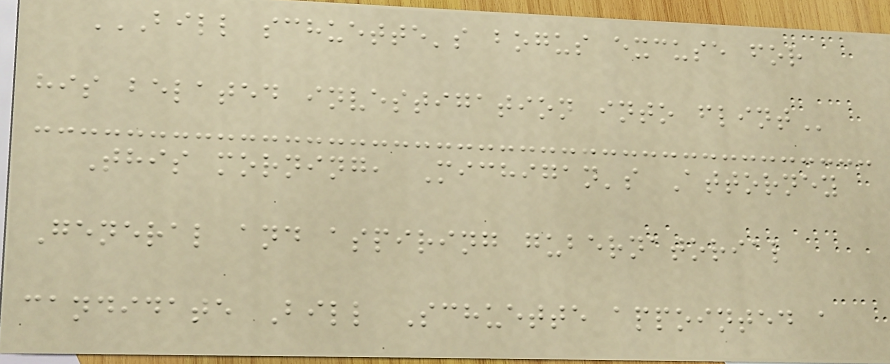BILL SCHUETTE'S BOGUS EXCUSE FOR
HIS BELATED INVESTIGATION INTO FLINT
This morning, Michigan's Attorney
General and aspiring gubernatorial
candidate Bill Schuette appointed a
